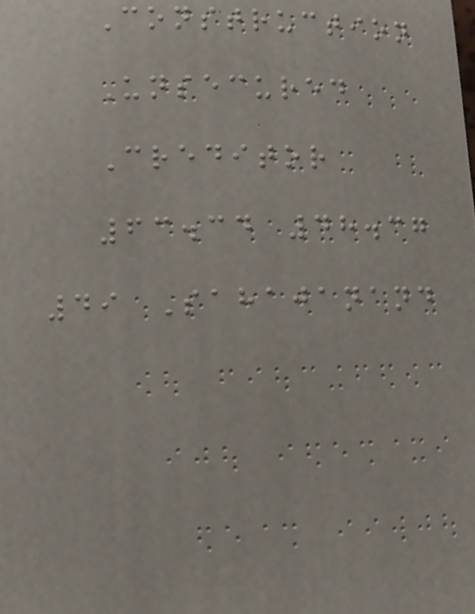Construction
Unsecured
Creditor
63.34 48.37
49 Sahajanand
